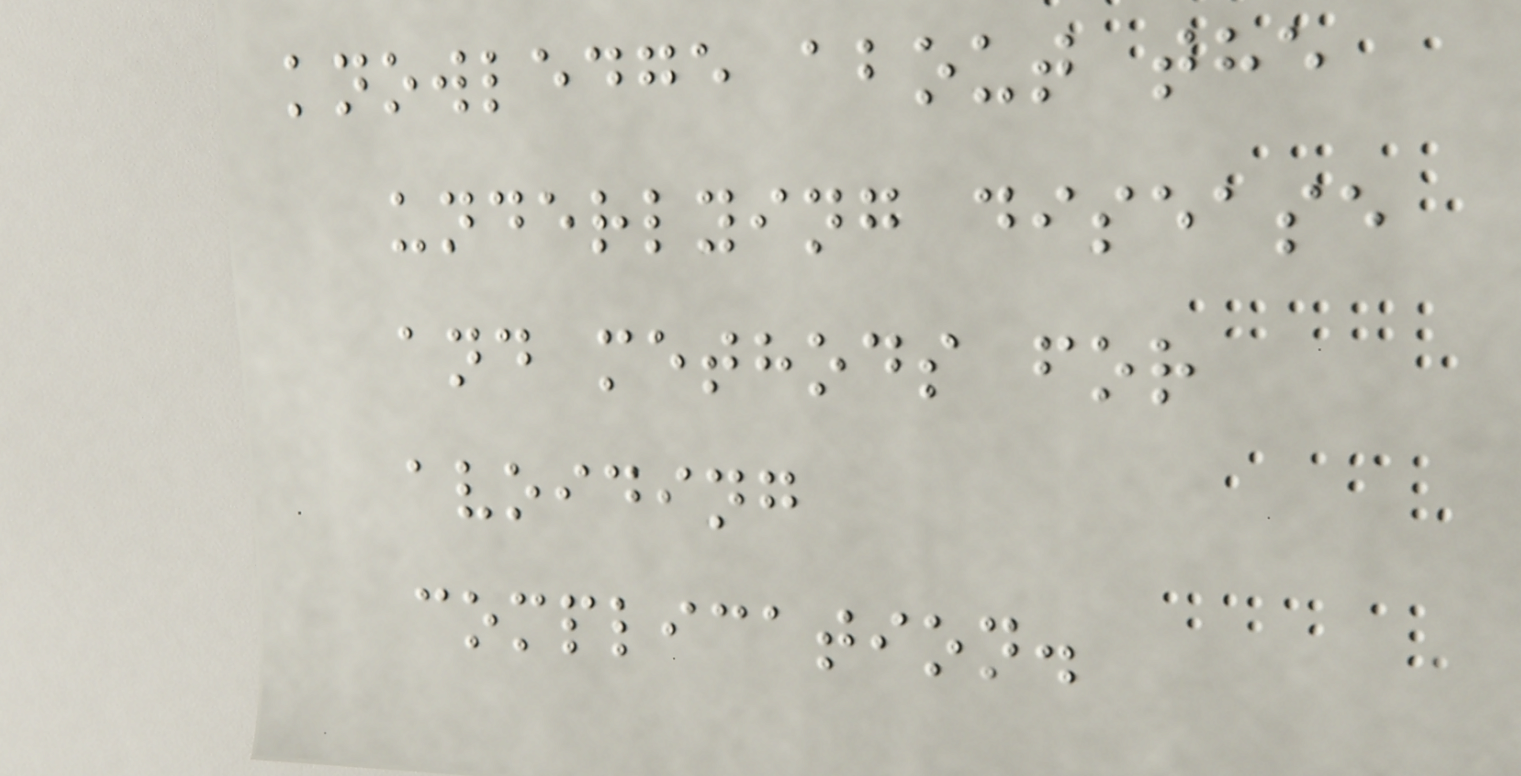knowledge about the
underlying disease
and methods for
avoiding
complication.
